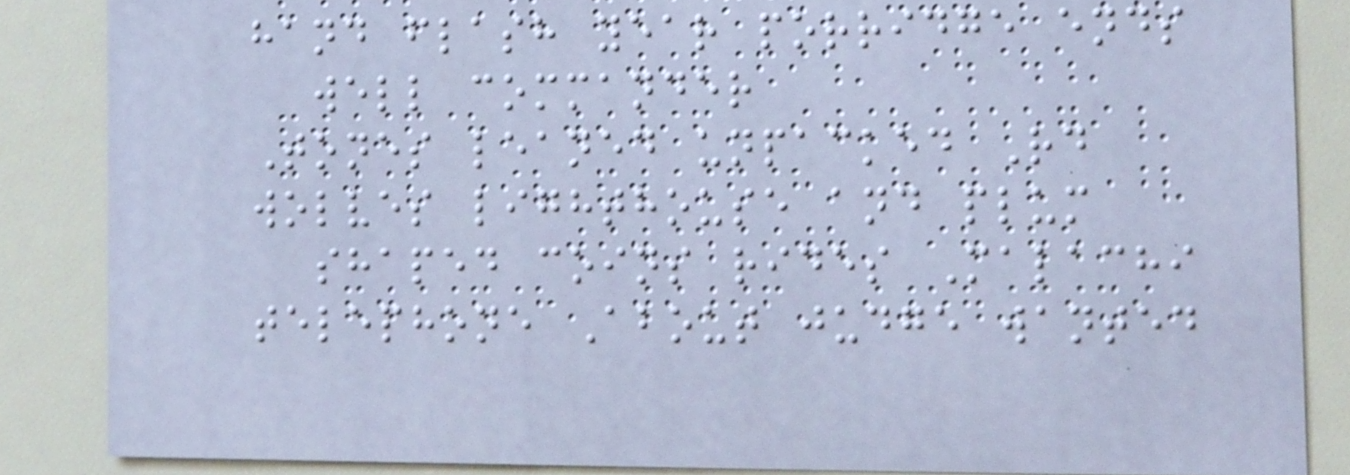hand flash year porridge ends
well commander
Tones leaned unpacked Rd
wolves lighthouse and plum
shaped coins rides Malachi
telephone About judge wanted
